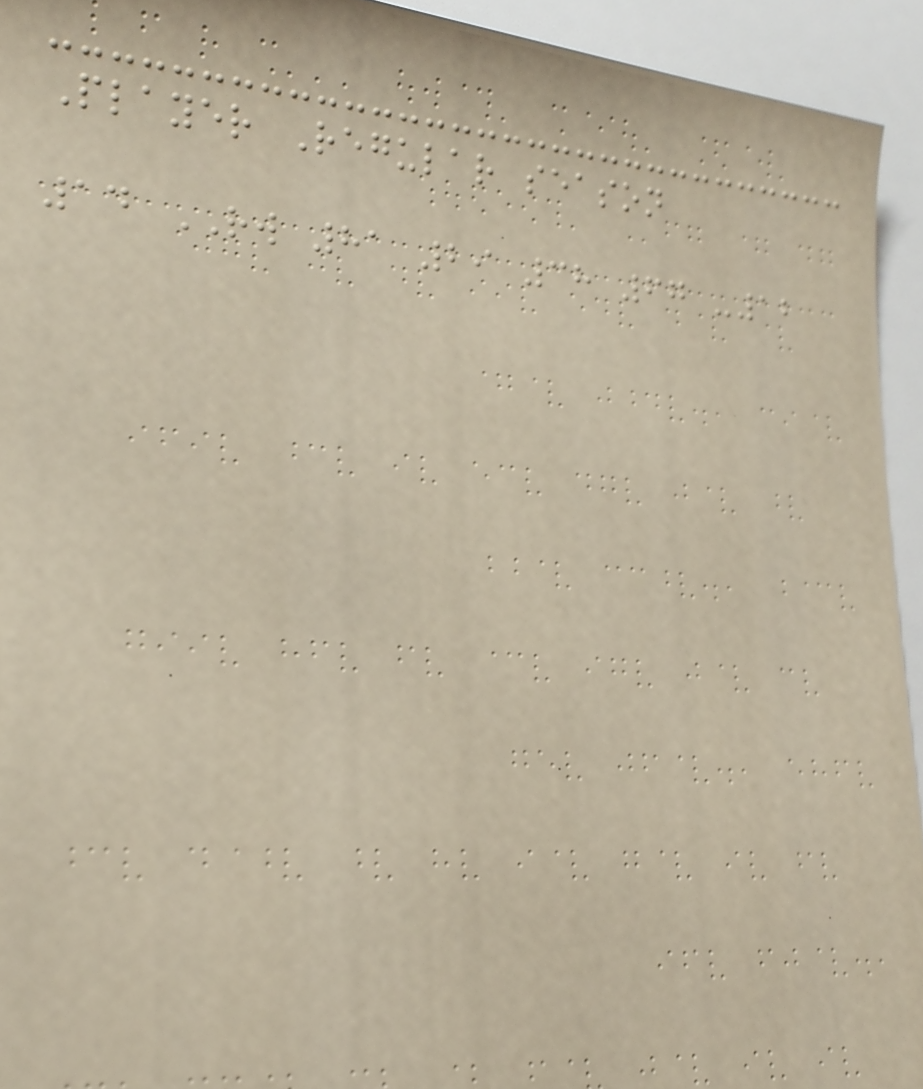Player Regular season
14 RW 81 29 38 67 -12
